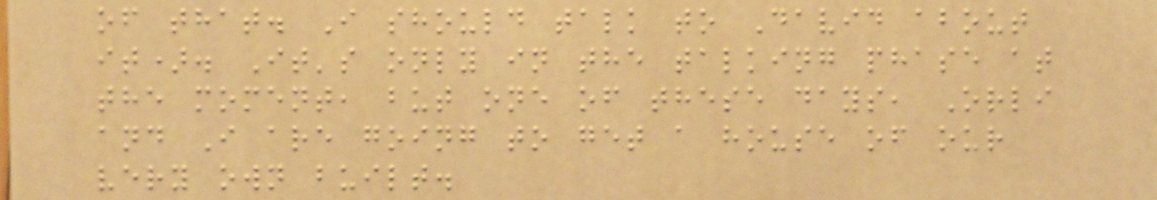of that. I should talk to David about
it). It's only in the talking phase at
the moment, but one of these days, Orli
and I are going to get a house of our
very own built.
